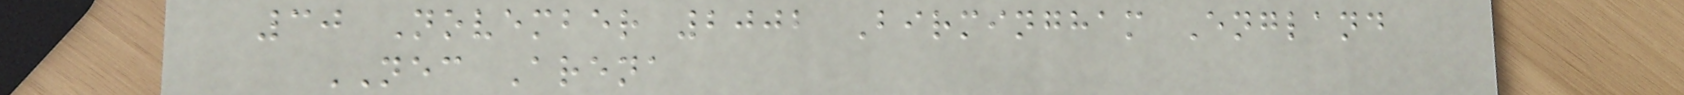30 November 2002 Birmingham England
NEC Arena
